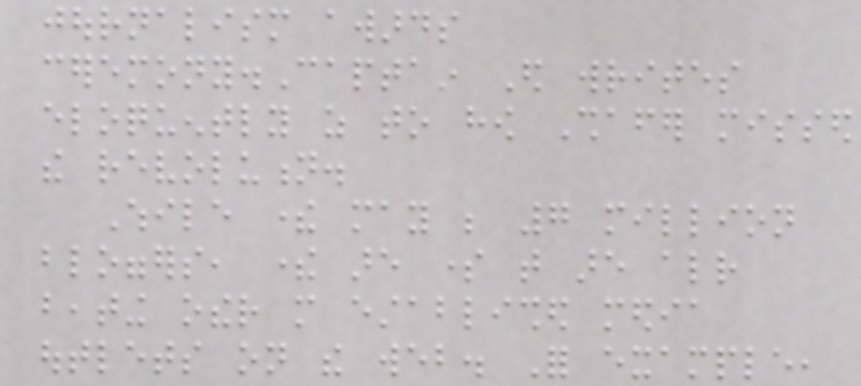journalism awards
ceremony.Captain Ed writes
eloquently as to how Shafer missed
the revolution.
While there may be 7 million
bloggers, there are some that are already
beating other more established media
outlets on the web. For example,
